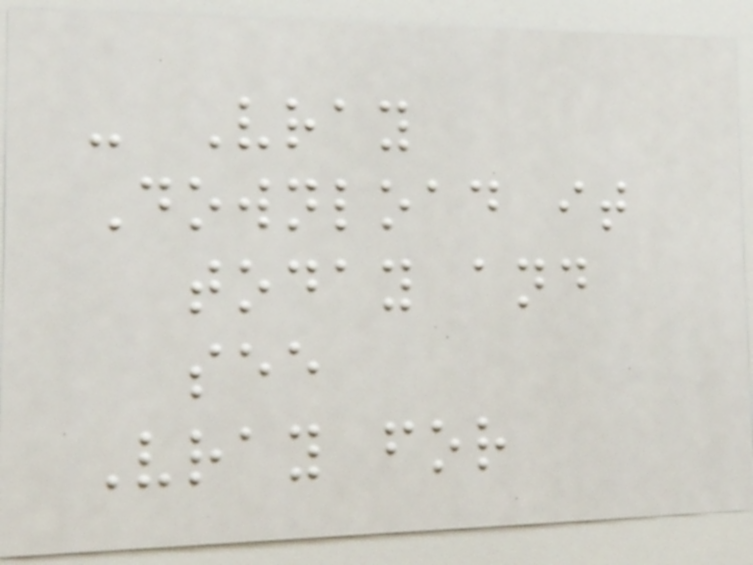- Vray
Download it
today and
see
Vray for
